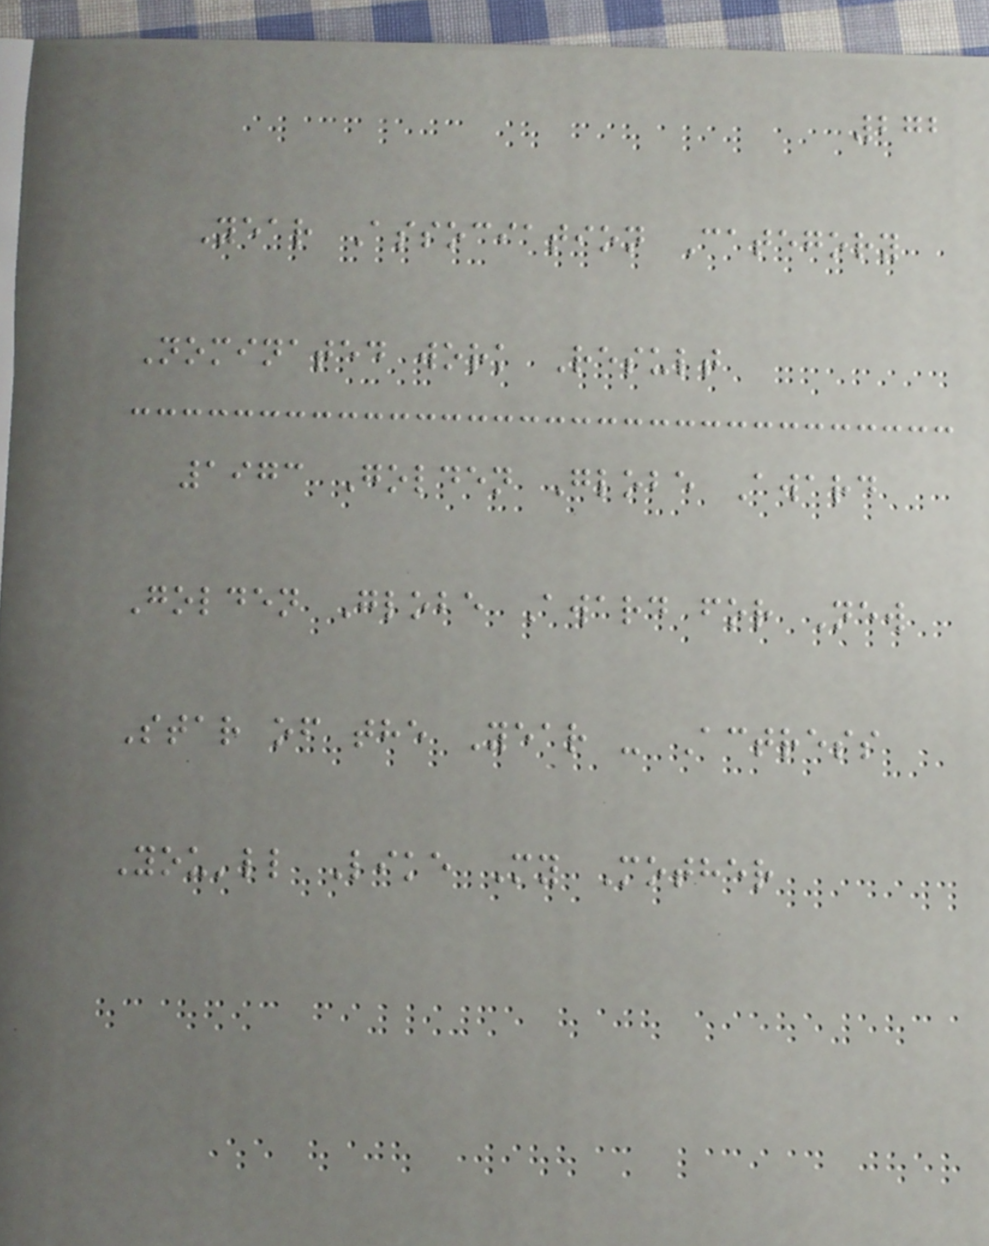272
Year Association Category
Nominated work Result
1973 Golden Globe Award
Golden Globe Award for New
Star of the Year - Actress
You'll Like My Mother
